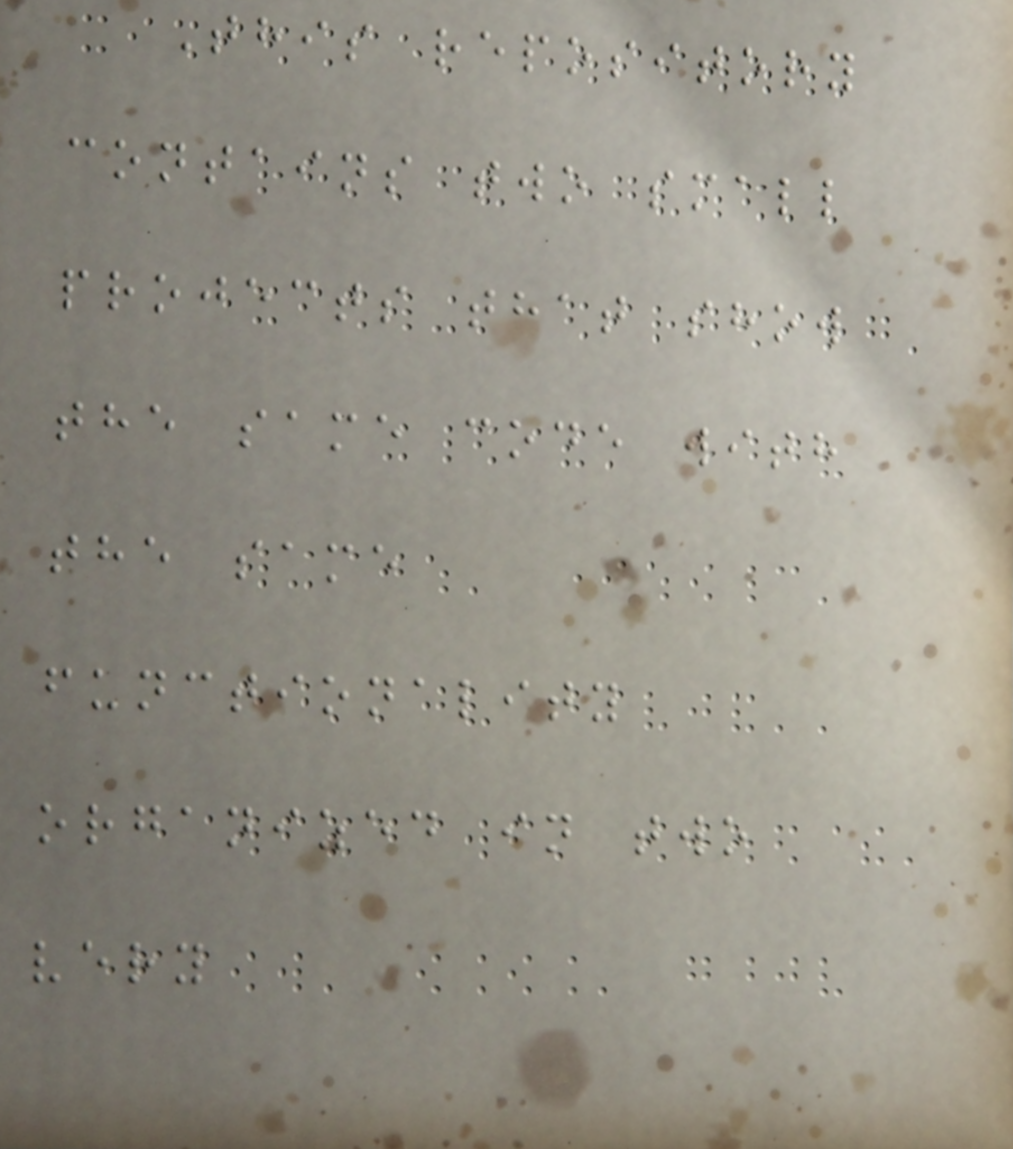This repository
contains two small
projects that show
the same code with
the same
functionality
organized in two
very
